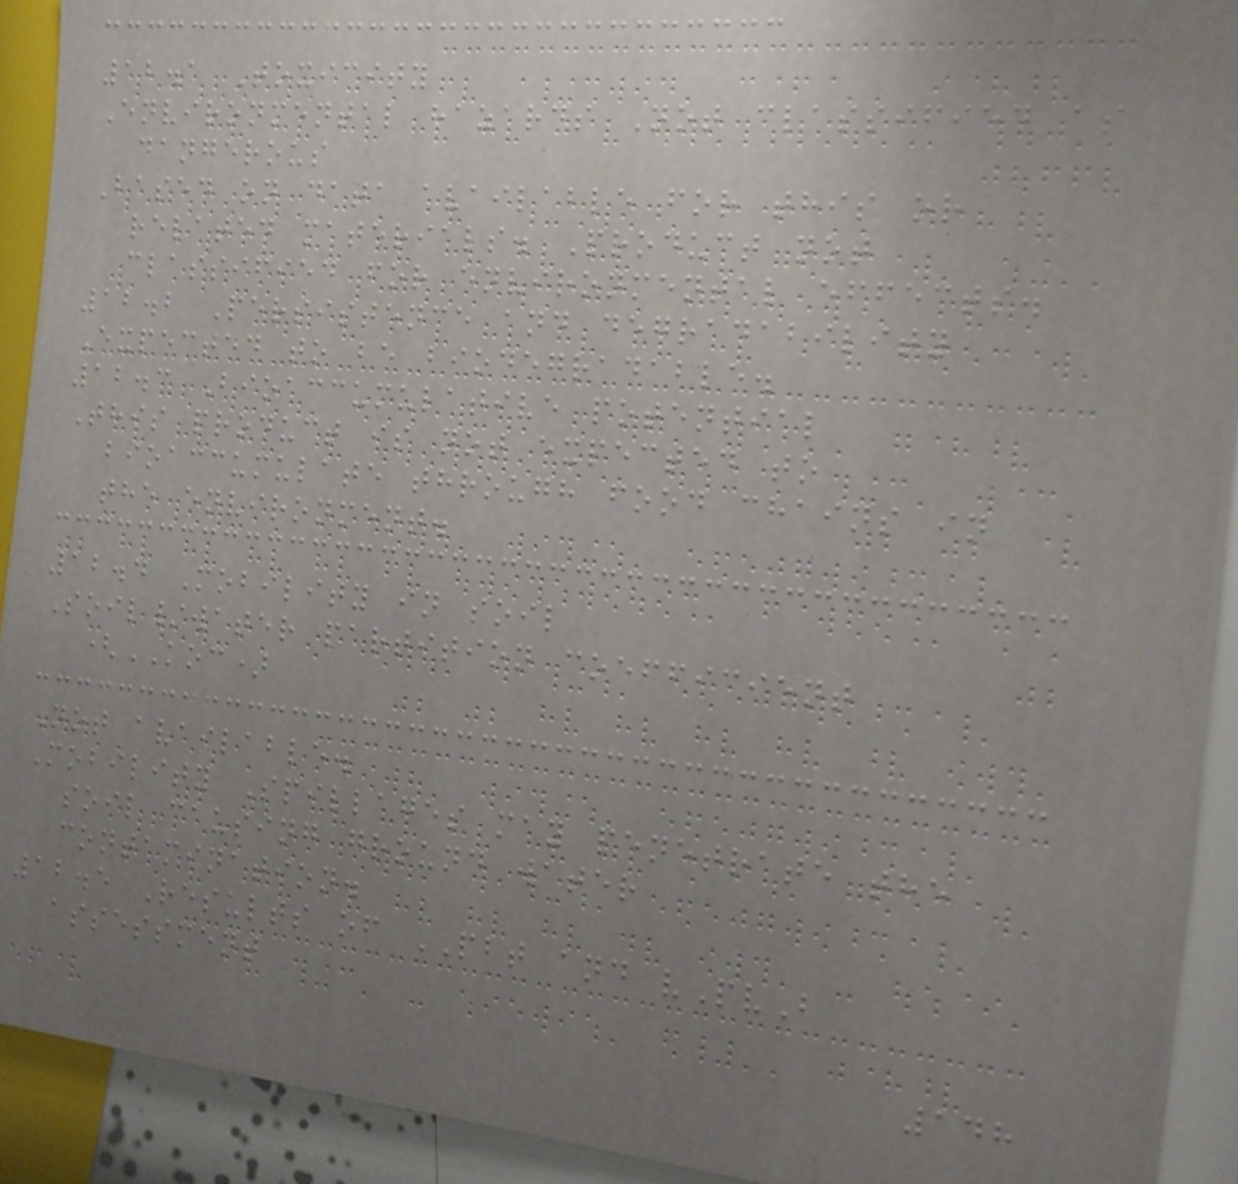12.1 Toxicity
Environmental hazards Not classified as
dangerous
Based on data available for this or
related materials. Product not
classified for environmental effects.
12.2 Persistence and degradability
Expected to be biodegradable.
12.3 Bioaccumulative potential
This product is not expected to
bioaccumulate through food chains in
the environment.
12.4 Mobility in soil
Soil/water partition coefficient
(KOC)
Not available.
Mobility Spillages may penetrate the
soil causing ground water
contamination.
12.5 Results of PBT and vPvB
assessment
148
